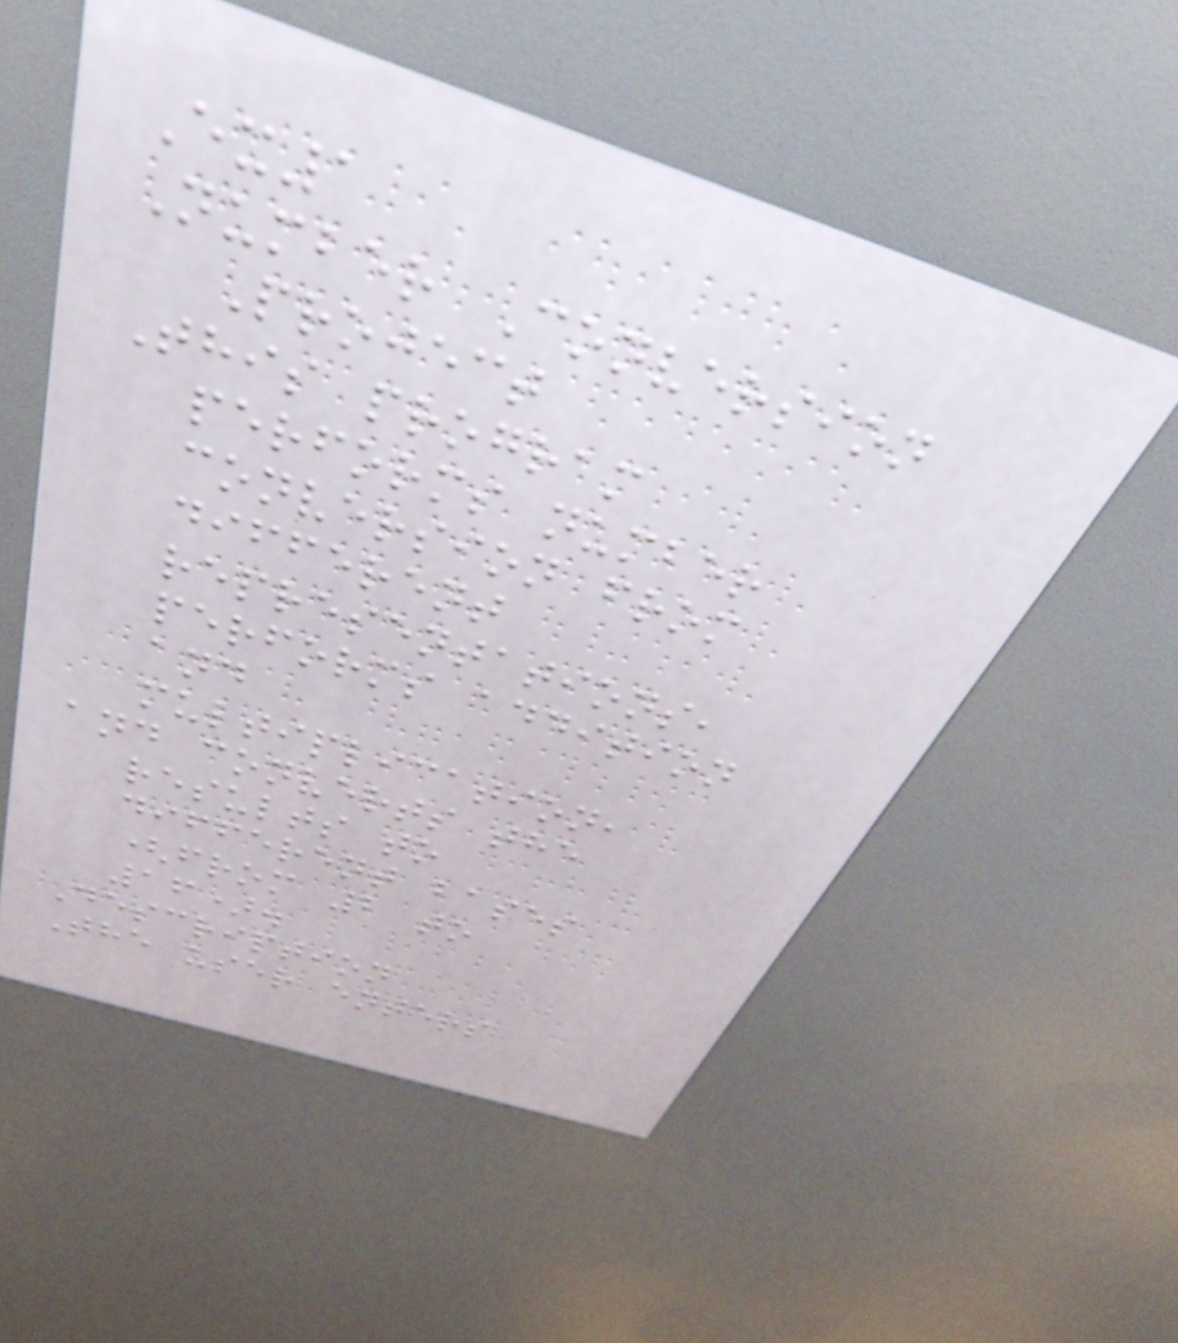Ex1
Number Conversion
Project
This program
performs number
conversion from
different
representations,
performs addition
and
multiplication,
and converts the
results to
different bases
(from 2 to
16).
Description
The user enters
